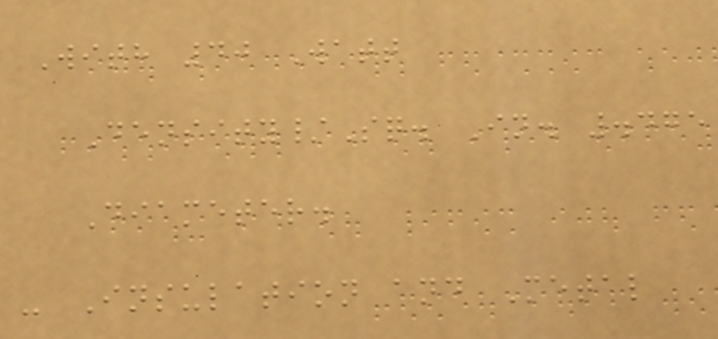With 40 Watt
Density/Sq. In. .475
Diameter.
- Insulation and Metal
